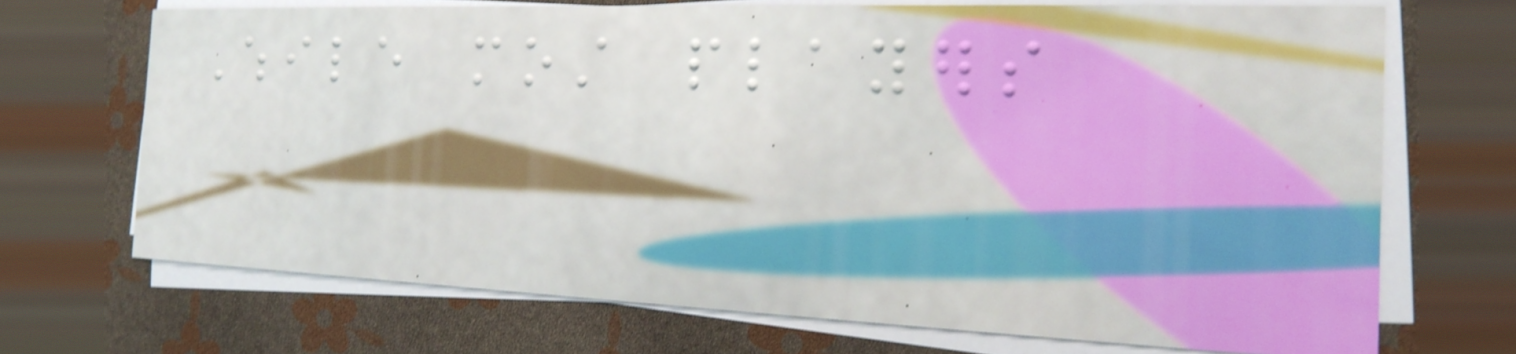While most players
